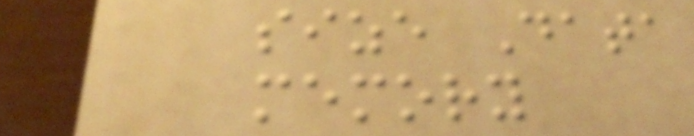size Data
memory
